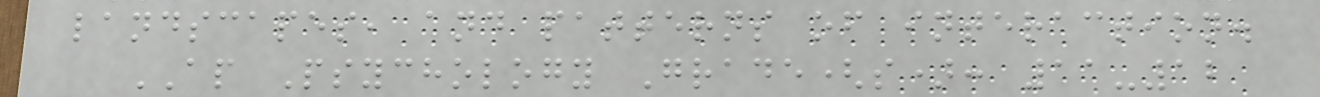landscapes, and patterns of interaction.
AP Psychology Grade(s): 11-12
